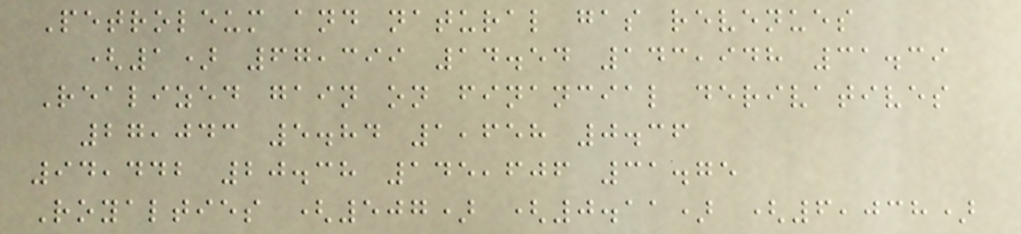Petroleum and natural gas revenues
(1) 67,399 14.54 143,948 31.39
Realized gain on financial derivatives
27,043 5.84 1,658 0.36
94,442 20.38 145,606 31.75
Royalties (507) (0.11) (6,038)
